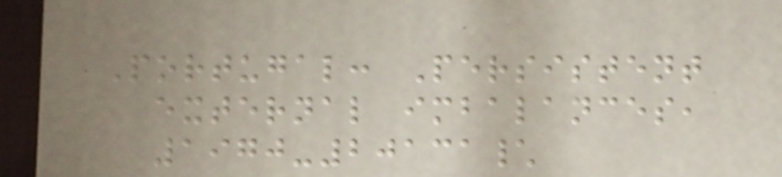Portugal: Persistent
external imbalances,
1970-20131\
